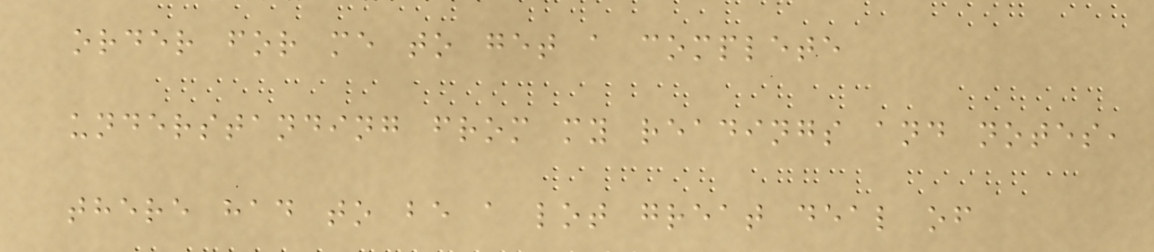order for me to get a complete
understanding from my readings and notes,
there had to be a lot great deal of
